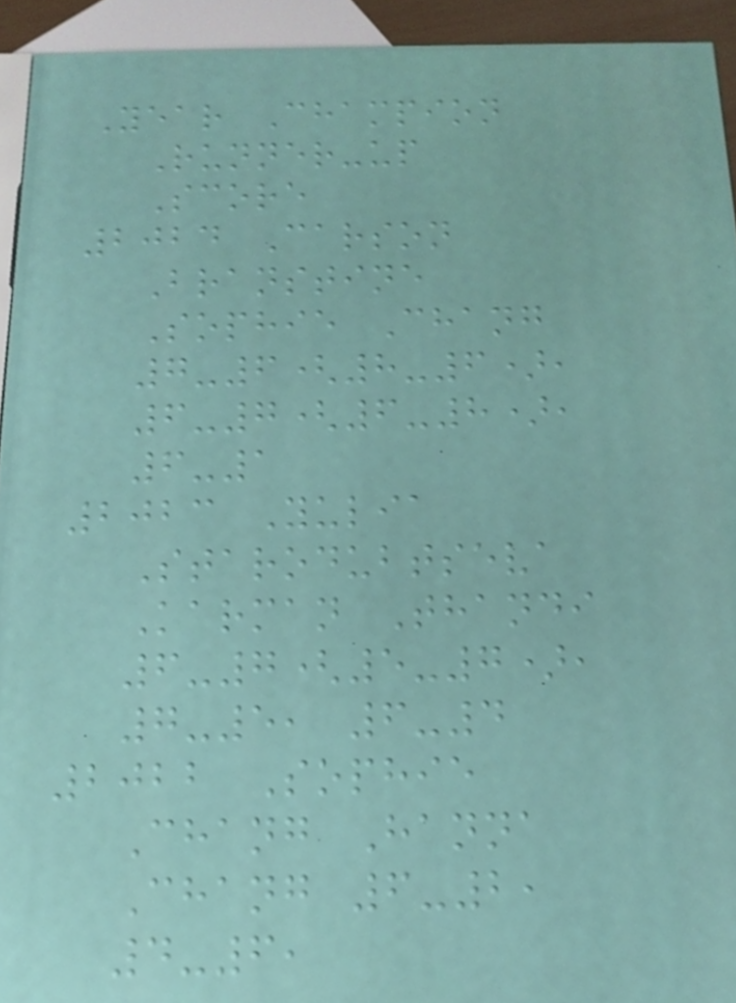Year Champion
Runner-up
Score
2024 Carson
Branstine
Sophie Chang
7-6(8-6),
6-7(6-8),
6-1
2023 Yulia
Starodubtseva
Karman Thandi
6-7(5-7),
7-5, 6-4
2022 Sophie
Chang Hanna
Chang 6-2,
4-6,
